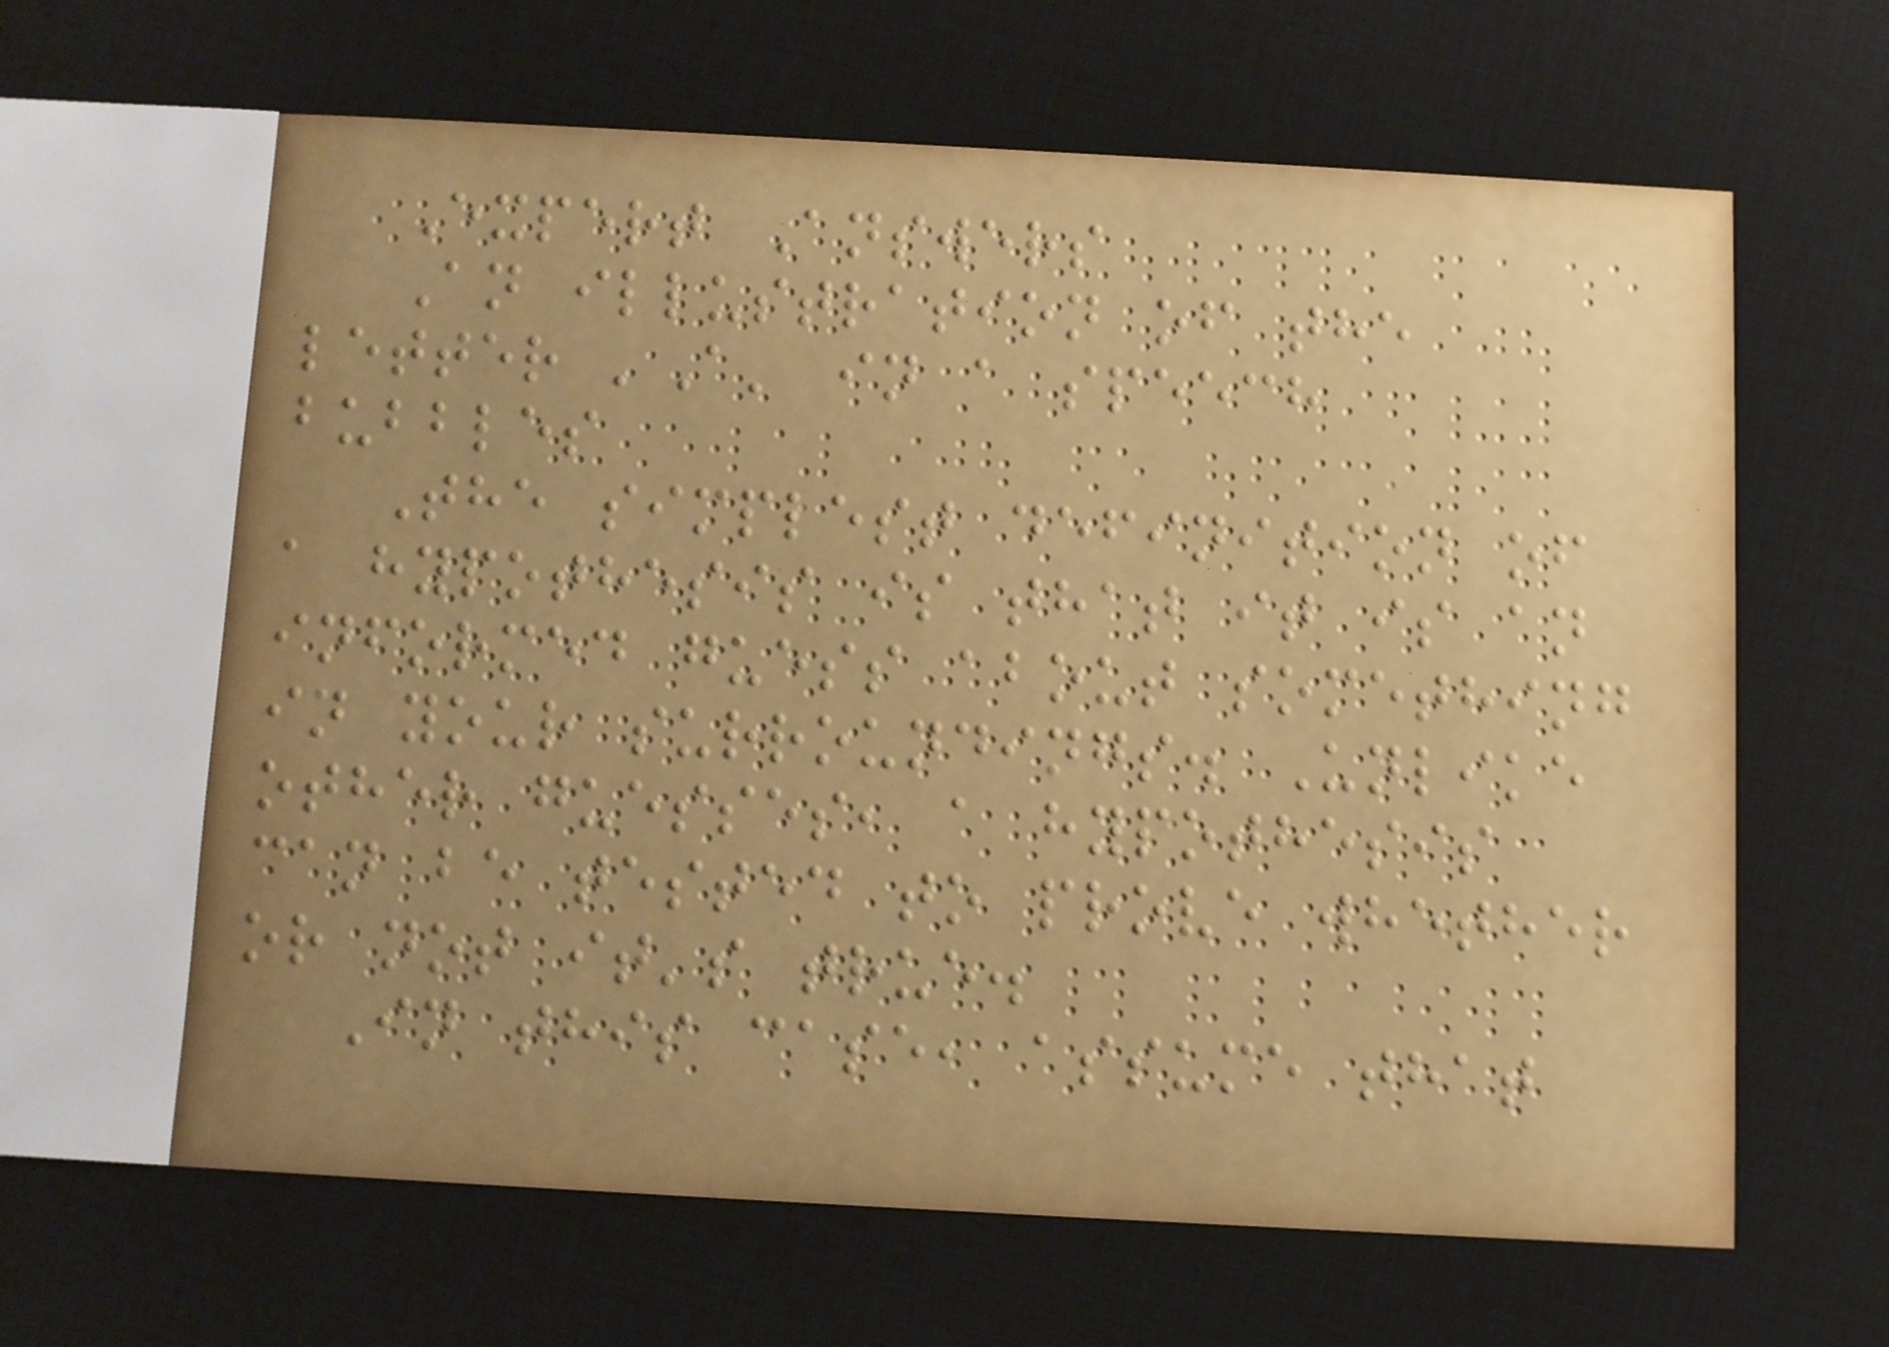Expert Answers
An illustration of the
letter 'A' in a speech
bubbles
The simplest definition of
a hypothesis is that it is an
informed guess about something
in your surroundings. Unlike
other guesses, a hypothesis
can be tested to prove whether
or not it's true.
In this case, assume that
